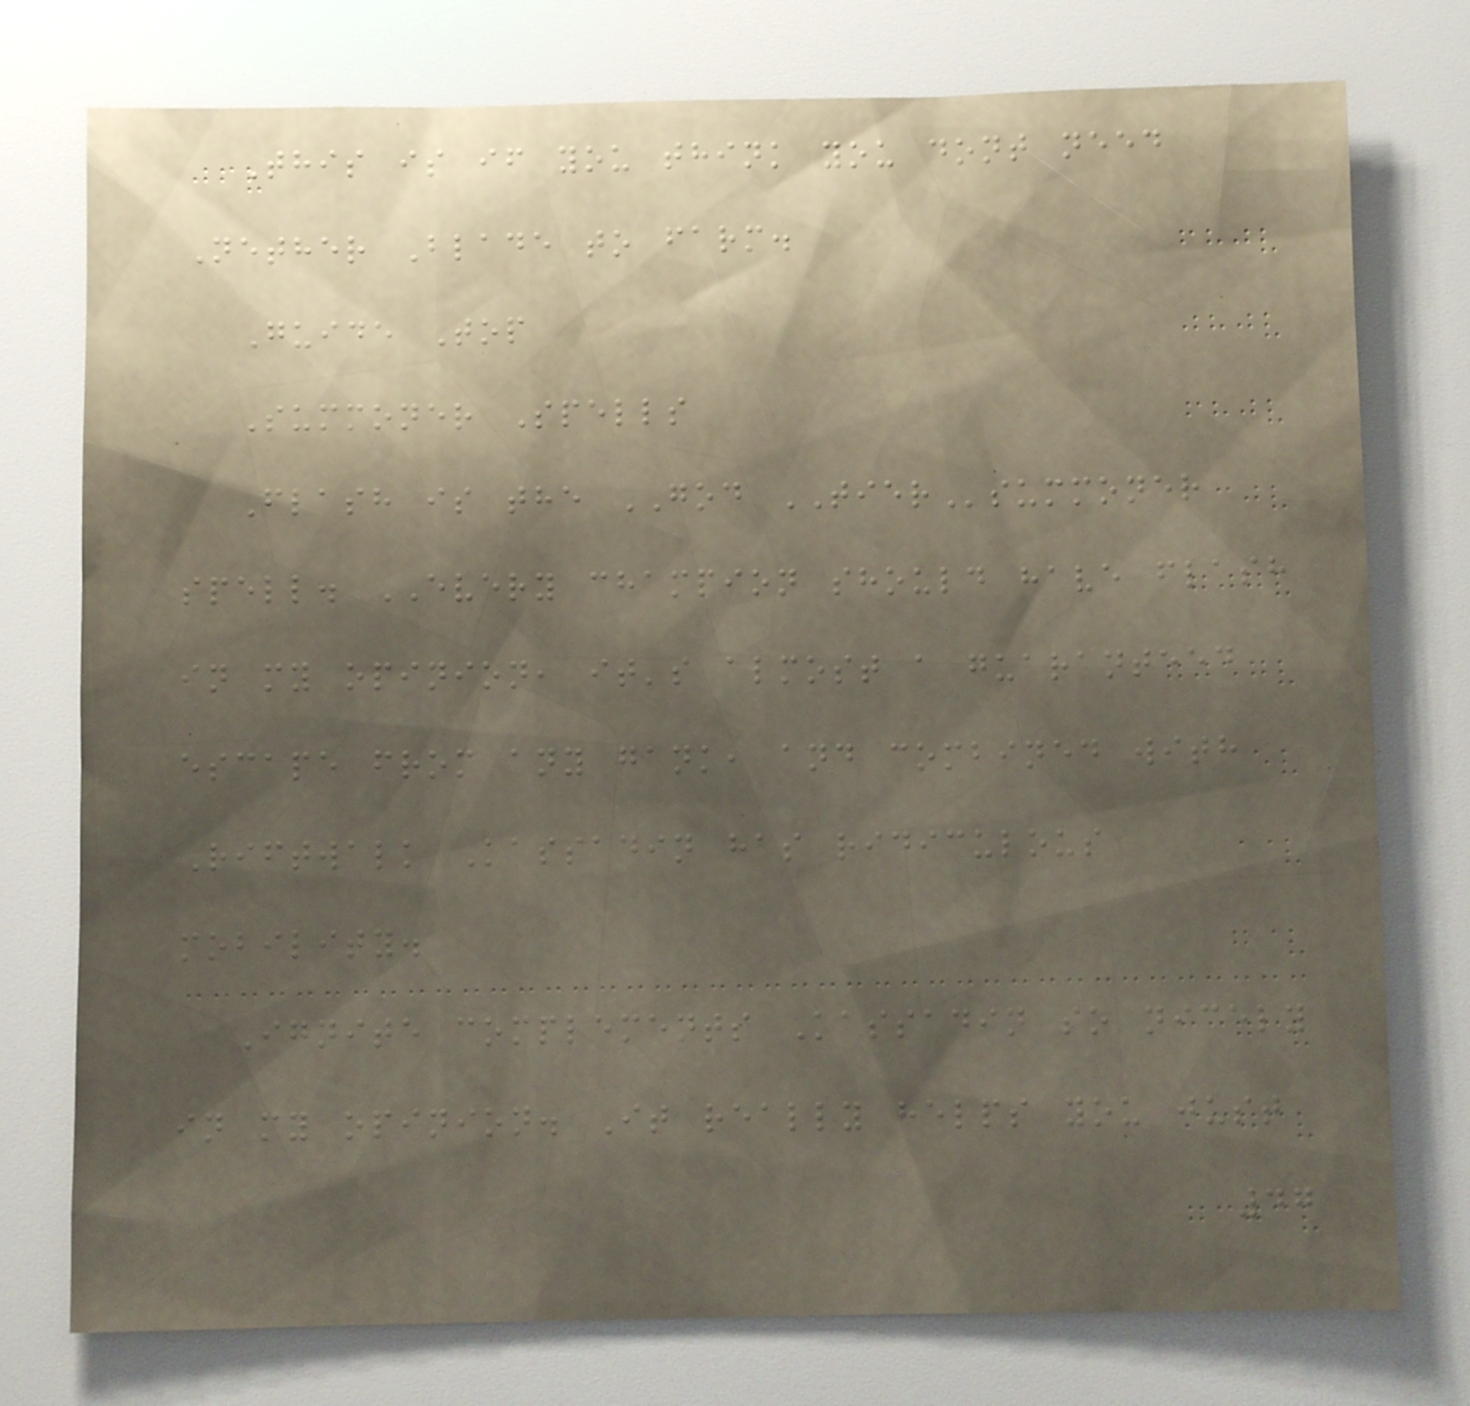This is if you think you dont need
Nether Blade to farm.
Guide Top
Summoner Spells
Flash is the GOD TIERsummoner
spell. EVERY champion should have flash
in my opinion, it's almost a guaranteed
escape from any gank, and combined with
Riftwalk Kassadin has ridiculous
mobility.
Ignite complements Kassadin so nicely
in my opinion. It really helps you just
47
